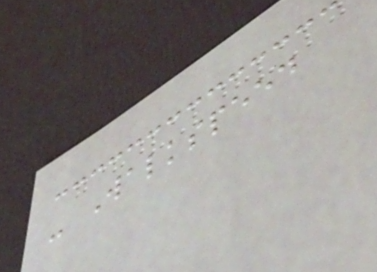- Walkspeed
